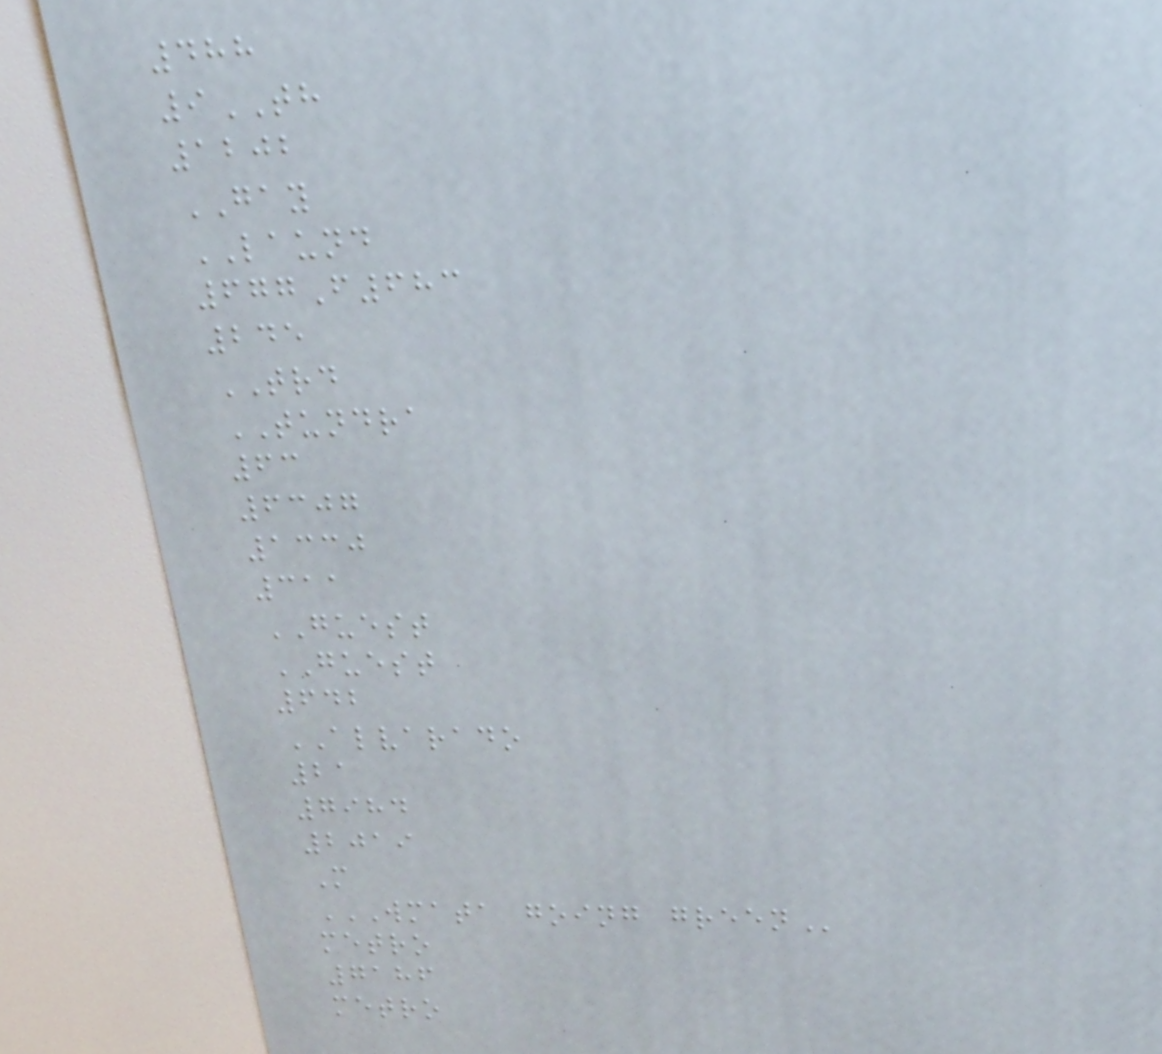488
9TH
1202
GAY
LAUND
677F683
245
TRD
TUNDRA
63
6307
1330
311
GUEST
GUEST
642
ALVARADO
21
7984
2019
M
WMATA GOING GREEN
metro
7186
metro
